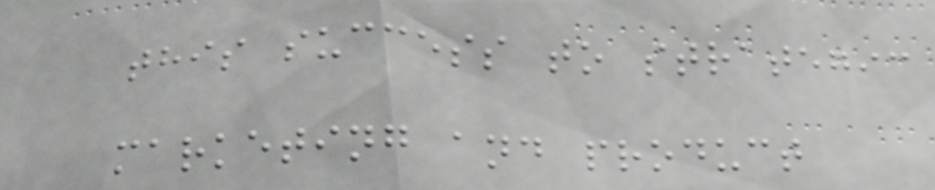this success to strategic
marketing and product
